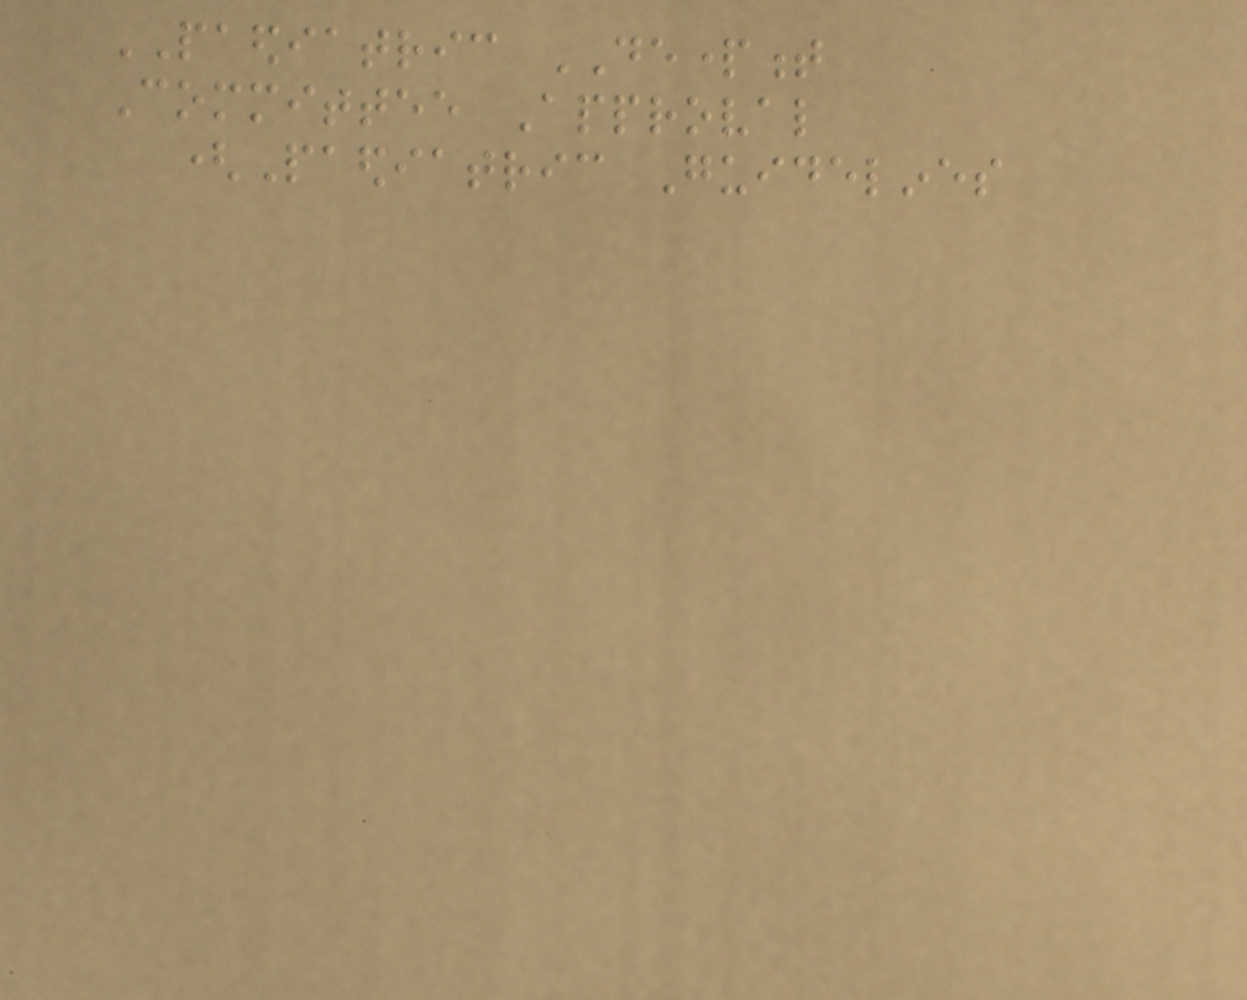PAEDIATRIC DEPARTMENT
Committee Approval
(Paediatric Guidelines
